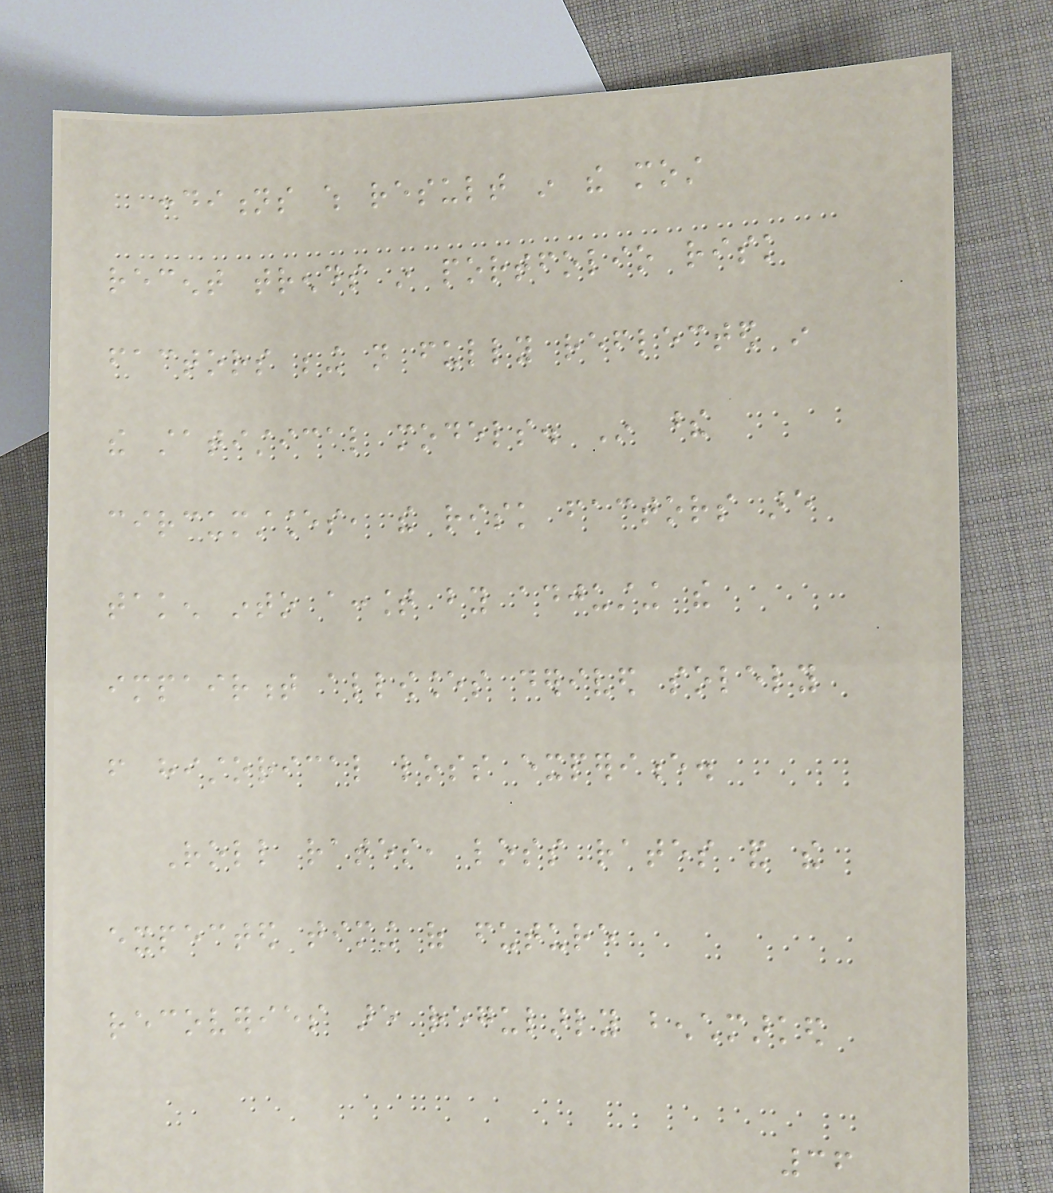conditions which result in the most
recent trends in portfolio risk
factors being not fully reflected in
the statistical models. In these
circumstances, the risk factors are
taken into account by adjusting the
impairment allowances derived solely
from historical loss experience.
Roll rates, loss rates and the
expected timing of future
recoveries are regularly benchmarked
36
